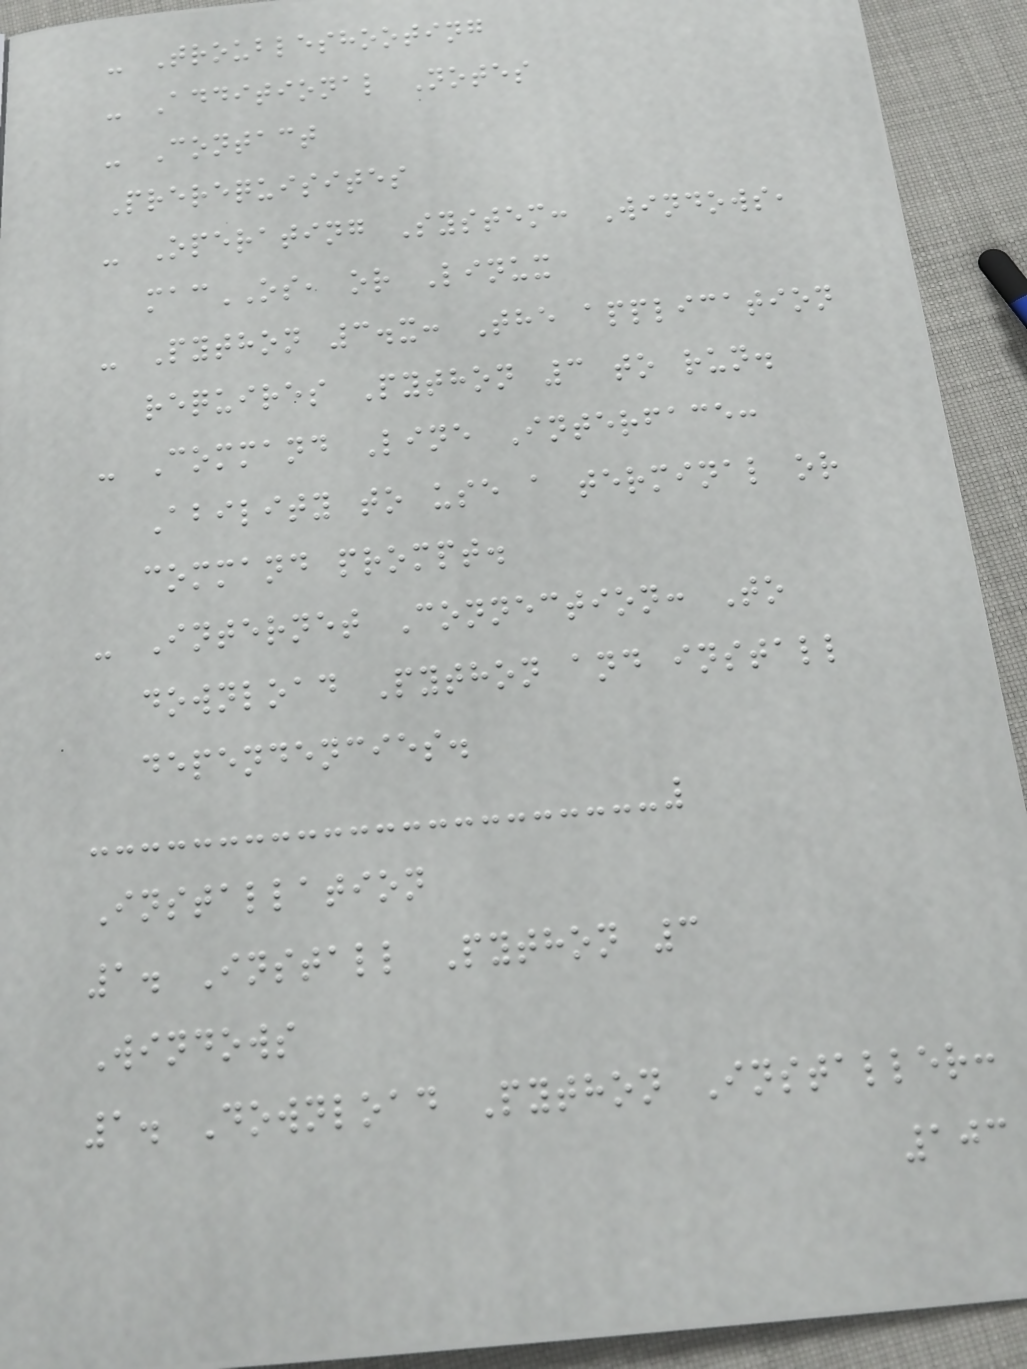- Troubleshooting
- Additional Notes
- Contact
Prerequisites
- Operating System: Windows,
macOS, or Linux
- Python 3.x: The application
requires Python 3 to run.
- Command Line Interface:
Ability to use a terminal or
command prompt.
- Internet Connection: To
download Python and install
dependencies.
Installation
1. Install Python 3
Windows
1. Download Python Installer:
103
